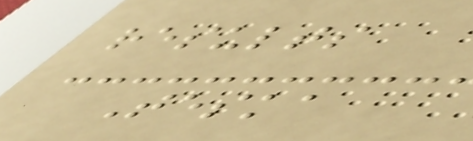results
Teska
